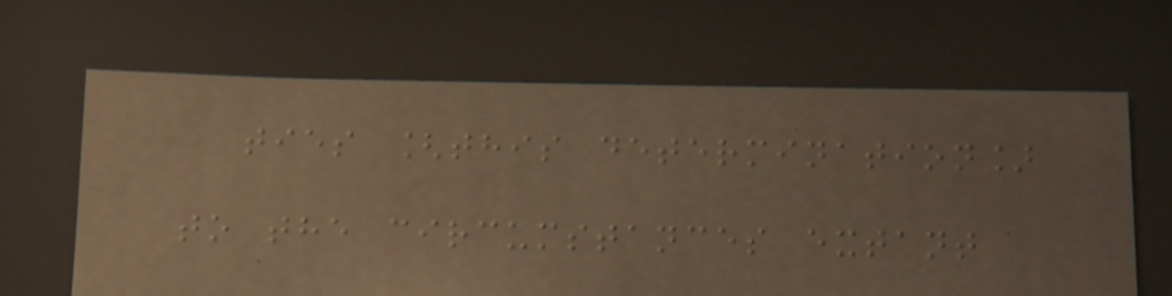ties [this determination]
to the circumstances extant
